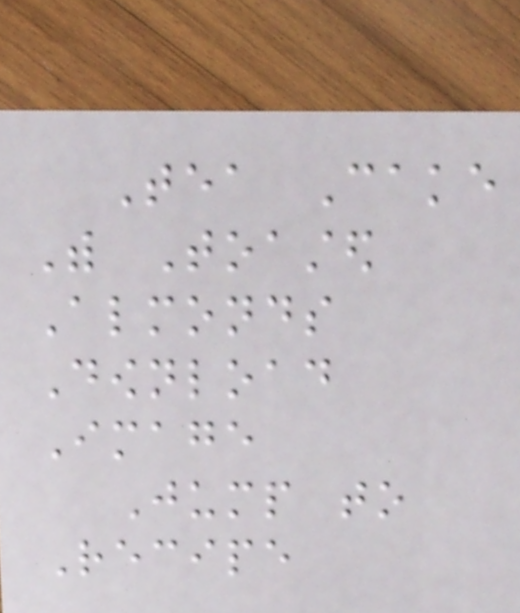Tea Cake
With Toasted
Almonds
Download
Image
Jump to
Recipe
